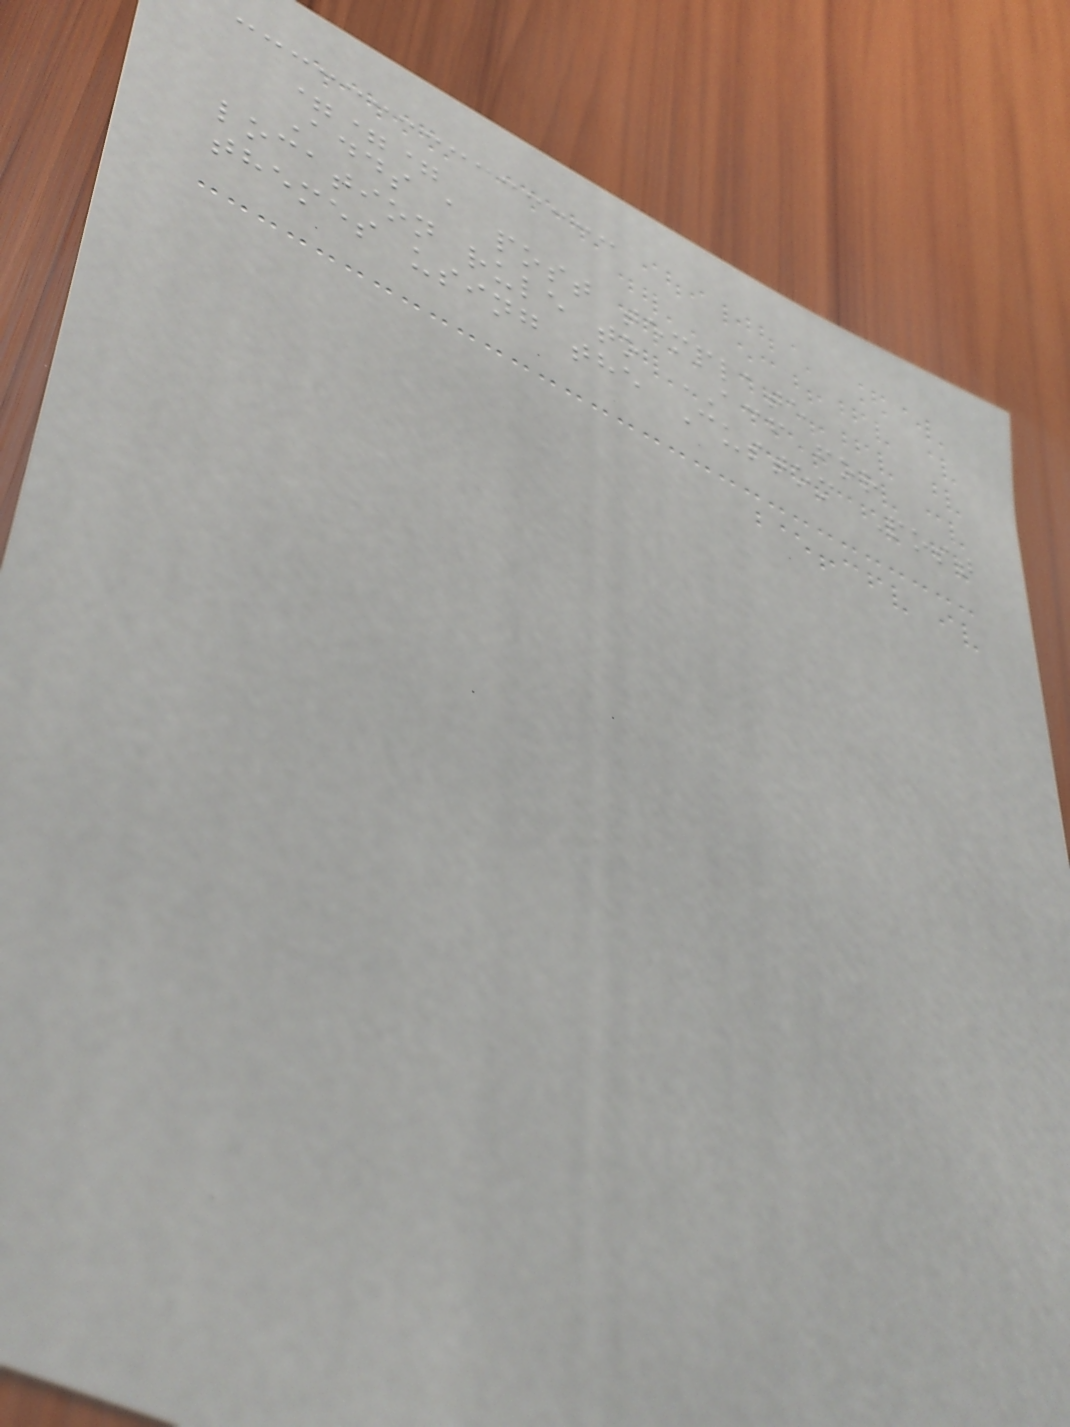===
Adds a post template
location rule to ACF for
themes using the Custom Post
